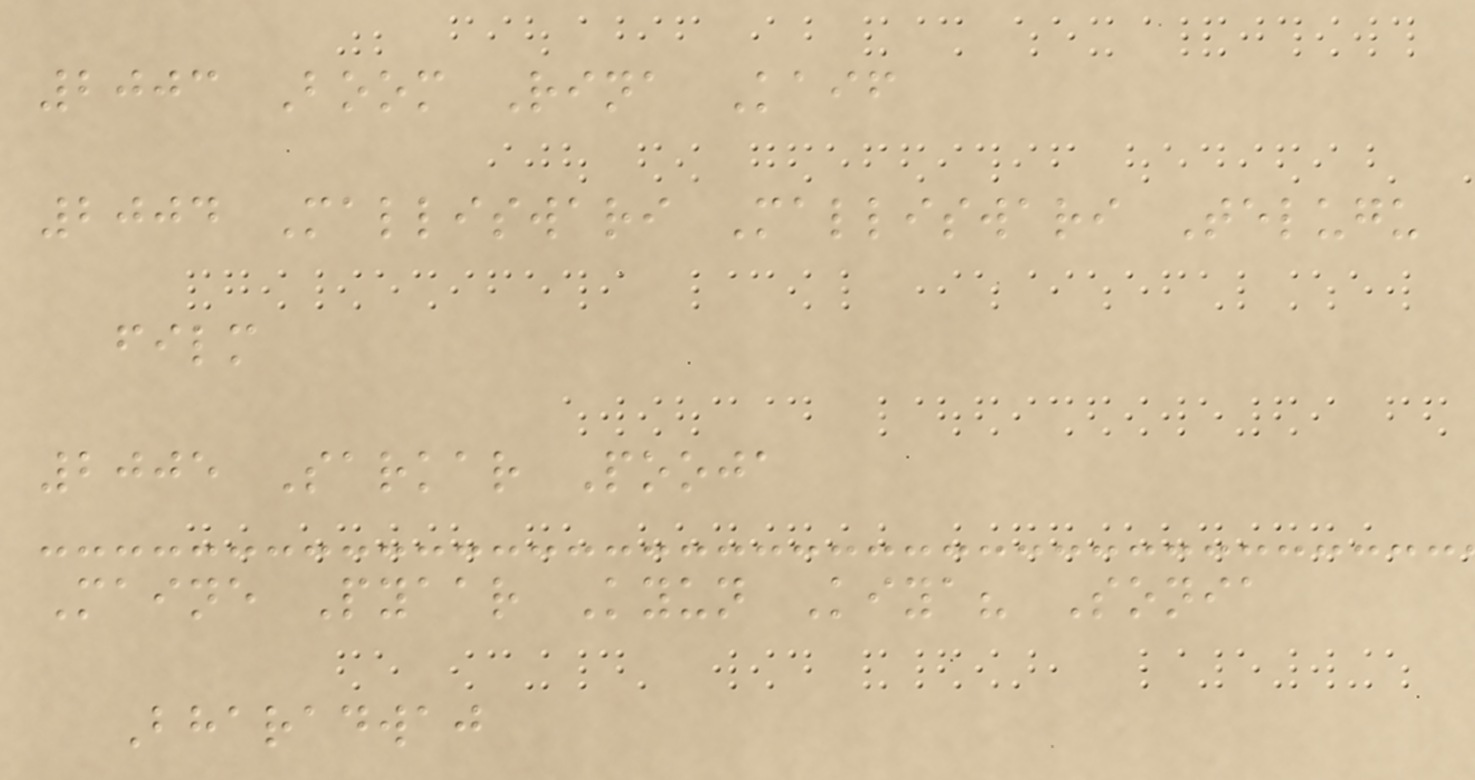2003 Boom Rina Kaif
2004 Malliswari Malliswari Telugu
film
2005 Sarkar Pooja
Maine Pyaar Kyun Kiya? Sonia
Bharadwaj
